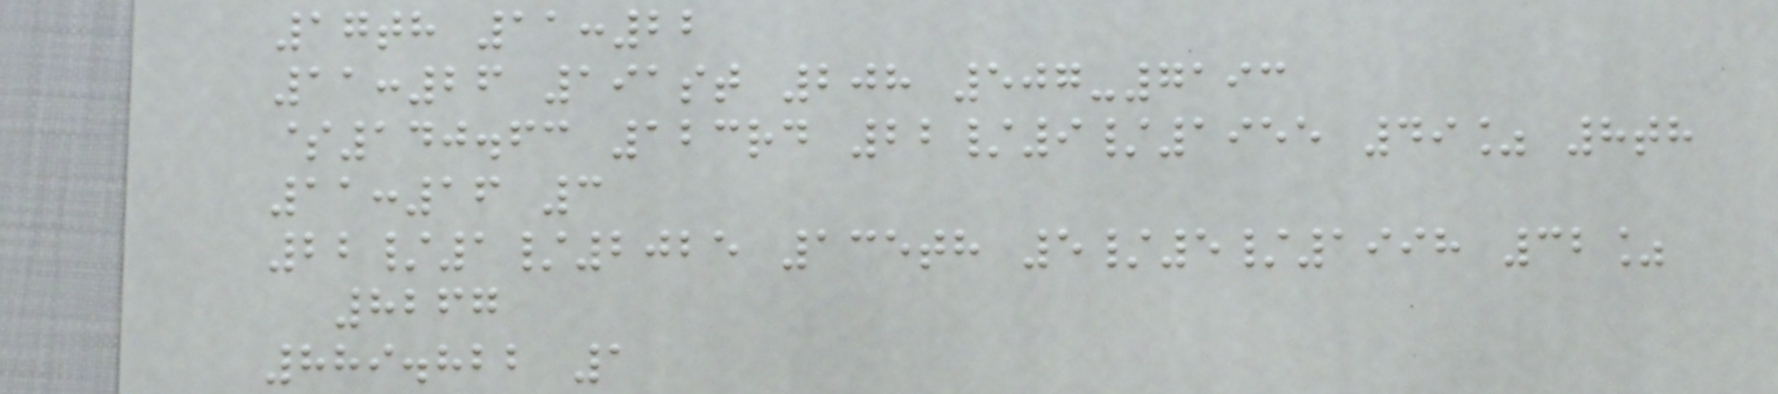17th 11:22
11:26 191st 208 507-7193
$140.63 123rd 22/9/1955 49% 8th
11:16 3
22/1/2025 135th 5/5/1998 32%
8267
889.822 1
